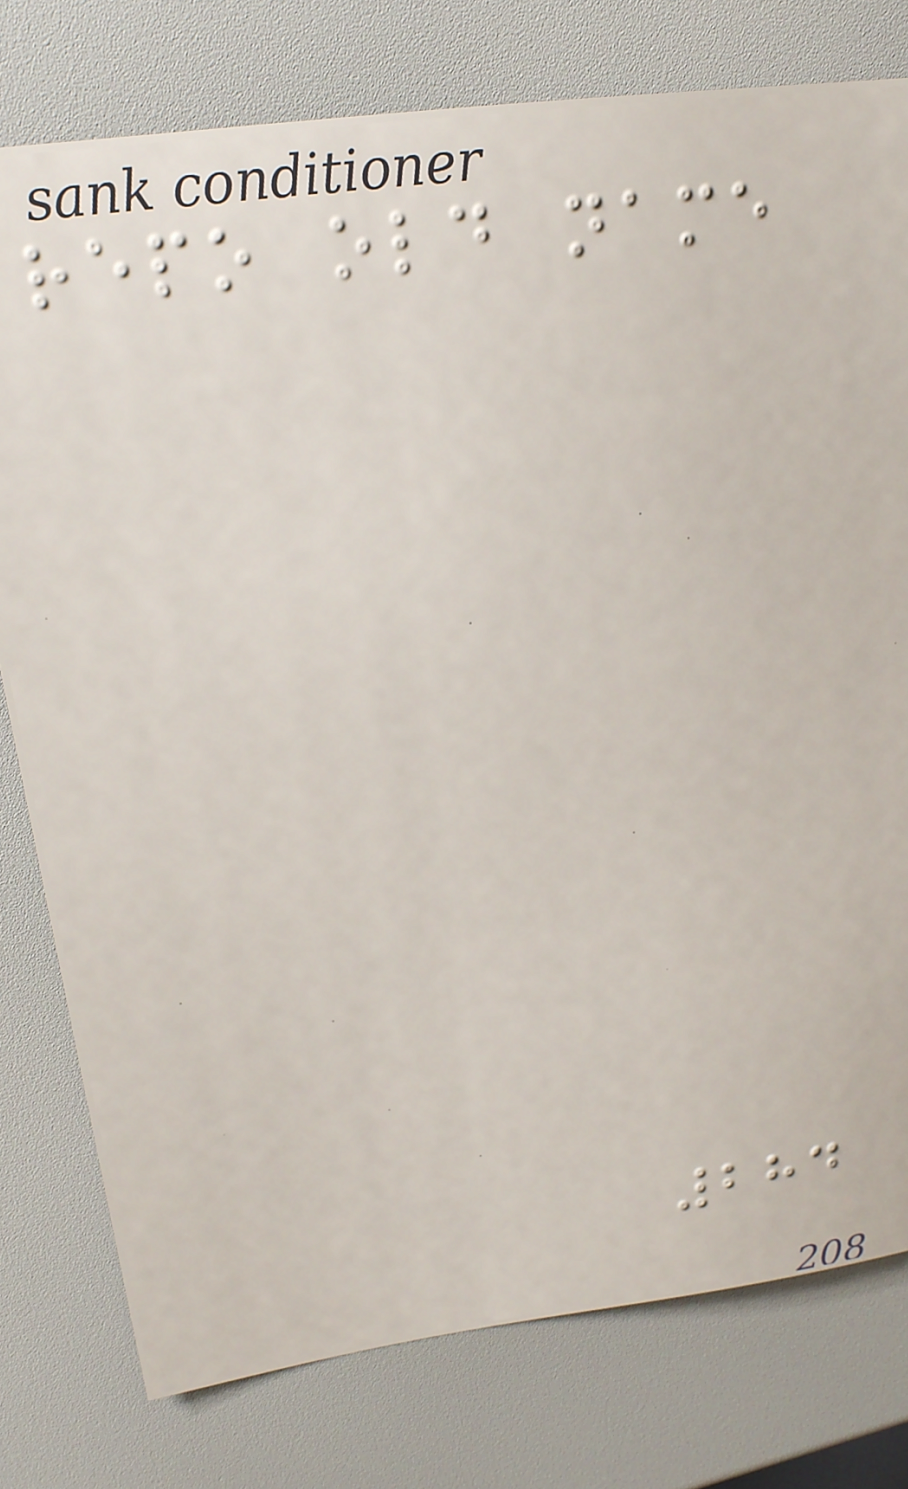repo old name
284
